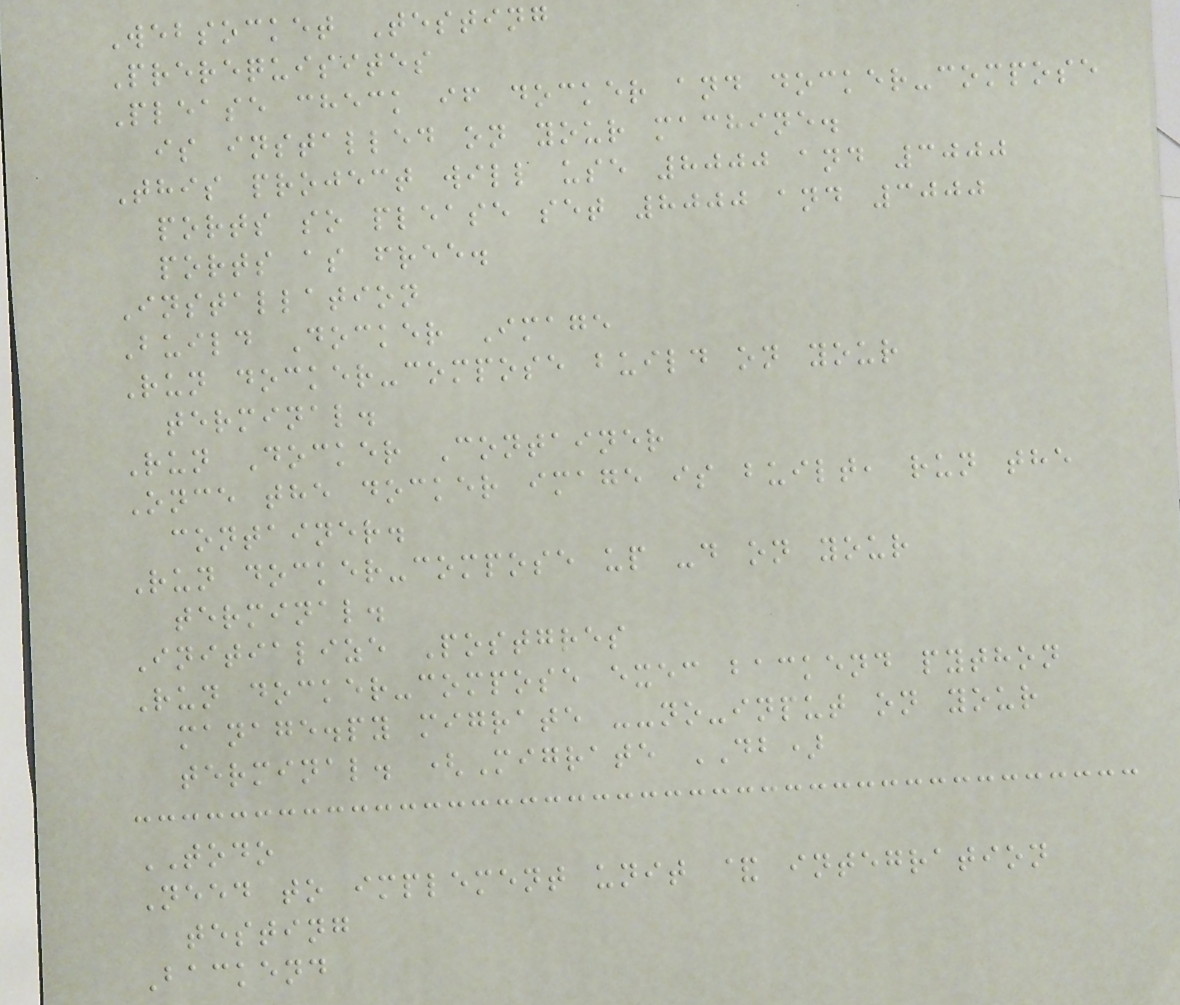Websocket Testing
Prerequisites
Please check if docker and docker-compose
is installed on your machine.
This project will use 8000 and 3000
ports so please set 8000 and 3000
ports as free.
Installation
Build Docker Image
Run docker-compose build on your
terminal.
Run Docker Container
Once the docker image is built, run the
container.
Run docker-compose up -d on your
terminal.
Initialize Postgres
Run docker-compose exec backend python
manage.py migrate --no-input on your
terminal. (Migrate DB)
TODO
Need to implement unit & integration
testing
Backend
